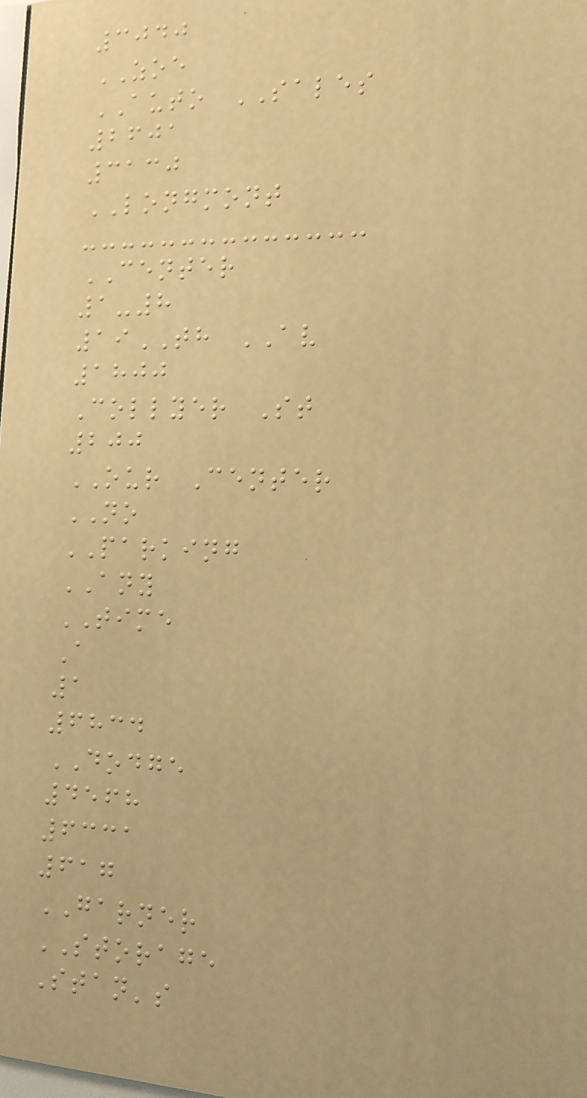3040
ZOE
AUTO SALES
2601
3130
LONGMONT
CENTER
1-8
19TH AV
1800
Collyer St
200
OUR Center
NO
PARKING
ANY
TIME
A
1
6834
DODGE
4568
6331
617
GARNER
STORAGE
Stan's
